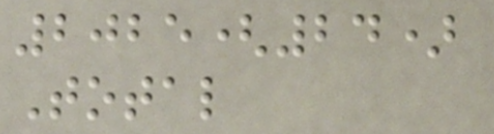2025(24)
Total
